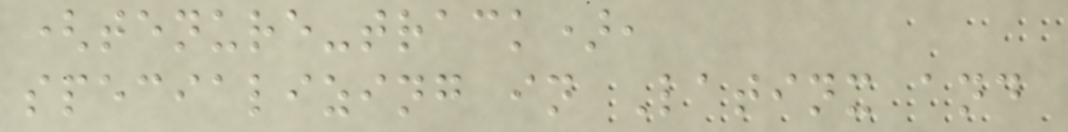(tenure-track),
specializing in Latinx and
